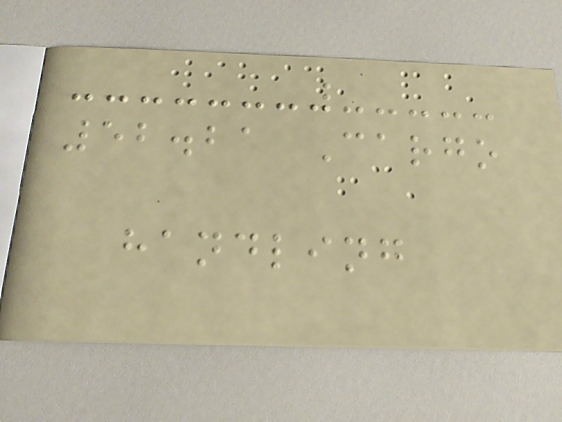52.21 Cargo
handling
